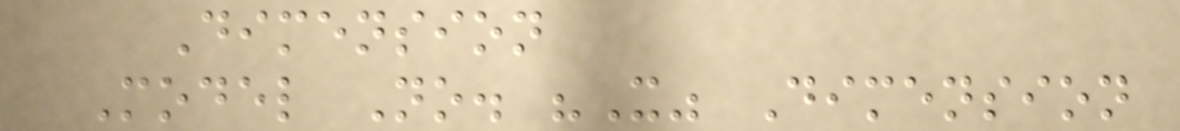Dimension
Model No. "X" Dimension
